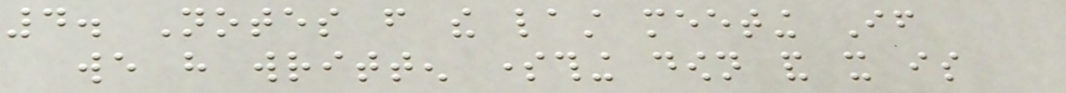4. Notes from the last meeting If
we have written something down and it is
